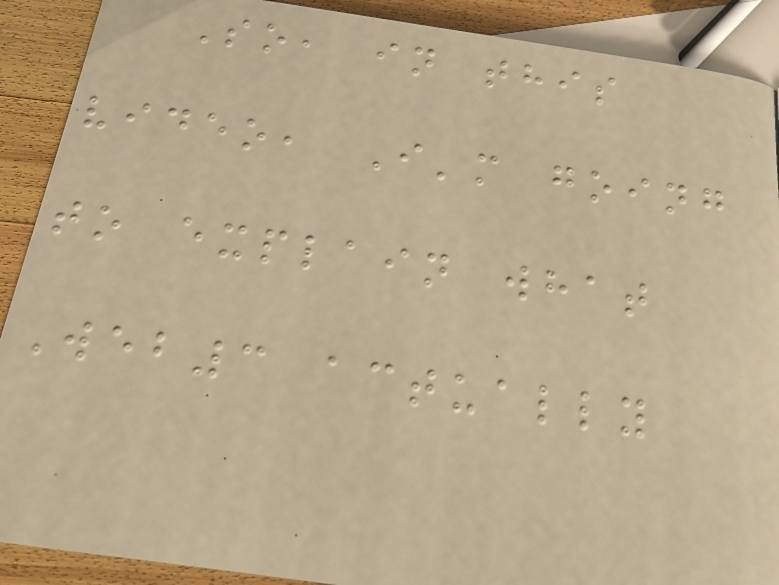So, in this
video, I'm going
to explain what
Web3 actually
